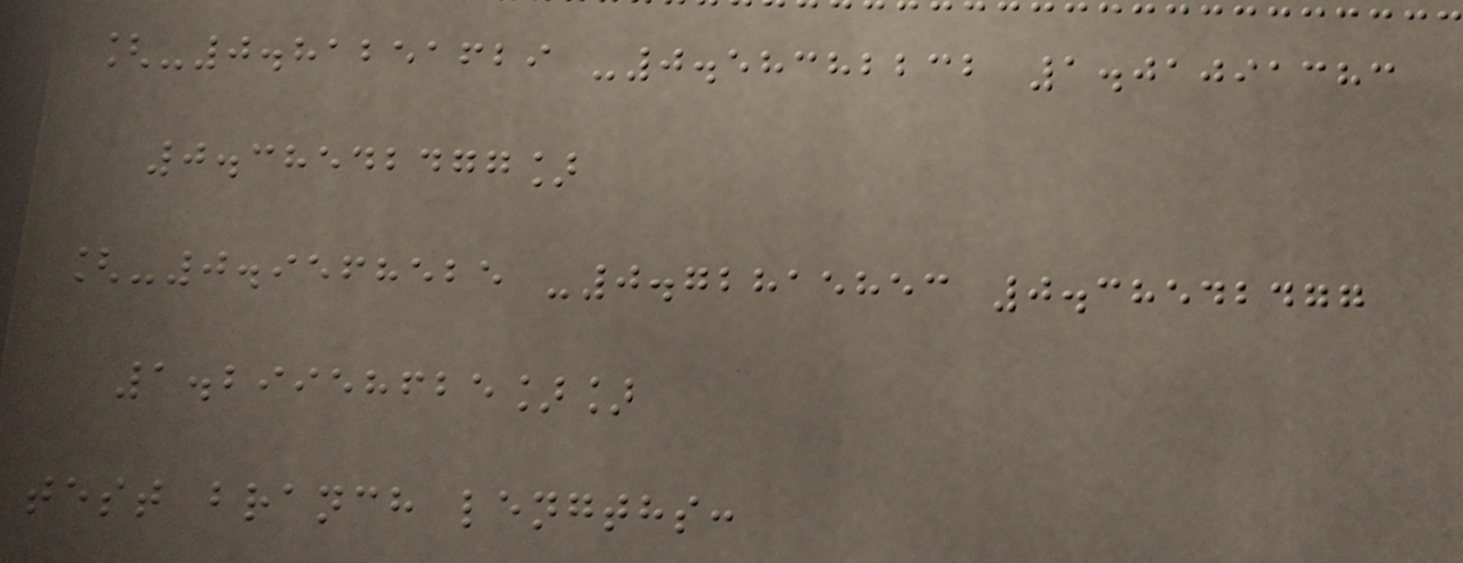[-0.81251629 -0.58382232 1.01091383
0.38542477]
[-0.9568525 -0.72815853 0.38542477
1.29958625]]
test branch lengths:
